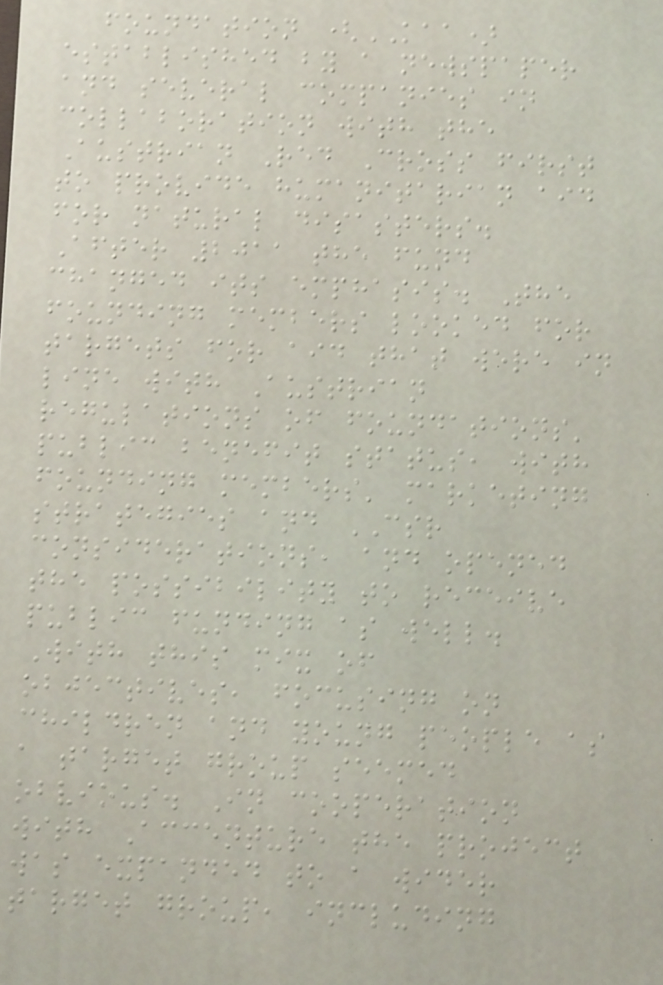foundation (KAA)
established by a newspaper
and several companies in
collaboration with the
Austrian Red Cross first
to provide humanitarian aid
for natural disasters.
After 2011 the fund
changed its emphasis. The
founding members looked for
targets for aid that were in
line with Austrian
regulations of foundations'
public benefit status, with
founding members' marketing
strategies and CSR
considerations, and opened
the possibility to receive
public funding as well.
With this mix of
objectives, focusing on
children and young people as
a target group seemed
obvious. In cooperation
with Accenture the project
was expanded to a wider
target group, including
